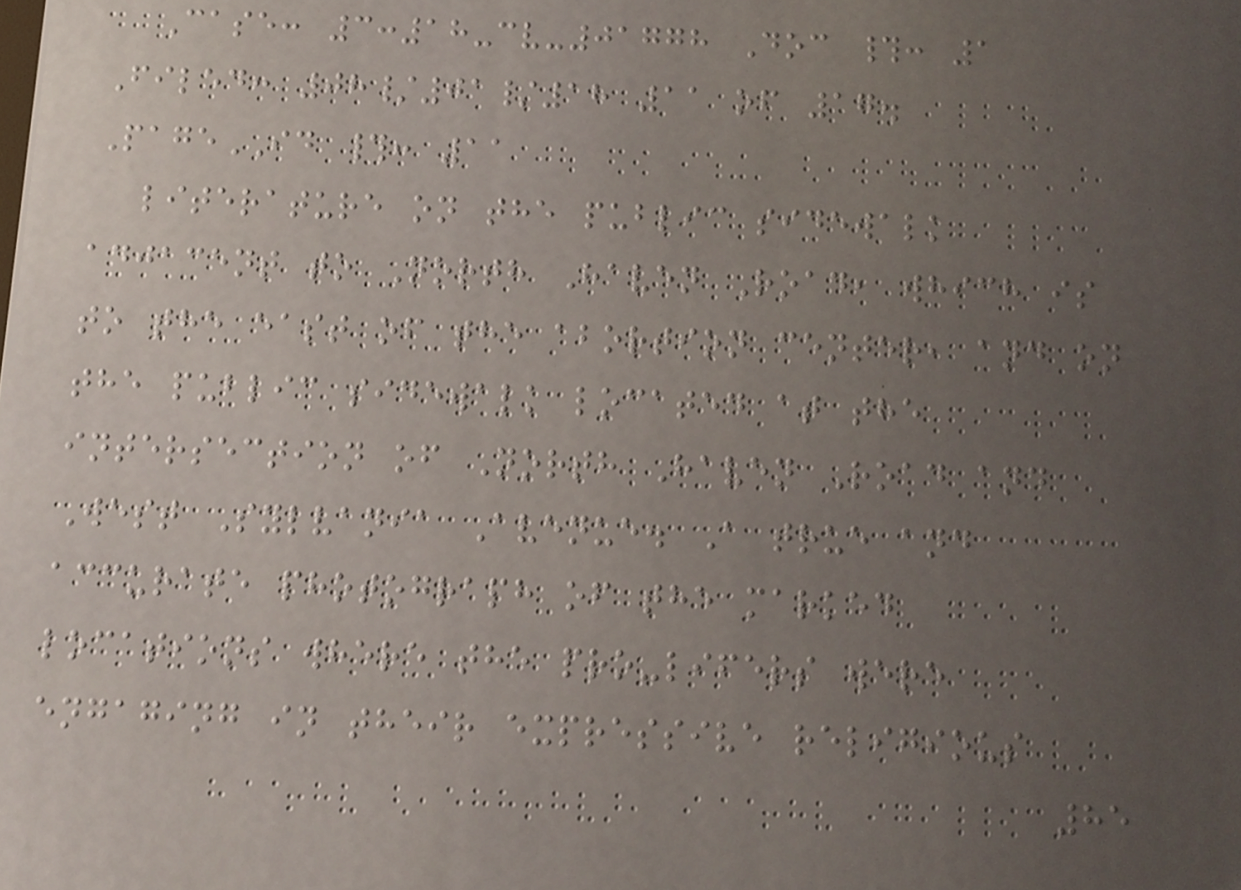Case: 3:18-cv-01778 Doc #: 1
Filed: 08/01/18 11 of 17.
PageID #: 11
literature on the public sidewalk
adjacent to North Haven Road, which is
to the east of the abortion center, and on
the public sidewalk located at the
intersection of North Haven Road and
West Sylvania Avenue. A true and
accurate photograph of the marked
locations where the pro-lifers were
engaging in their expressive religious
85
